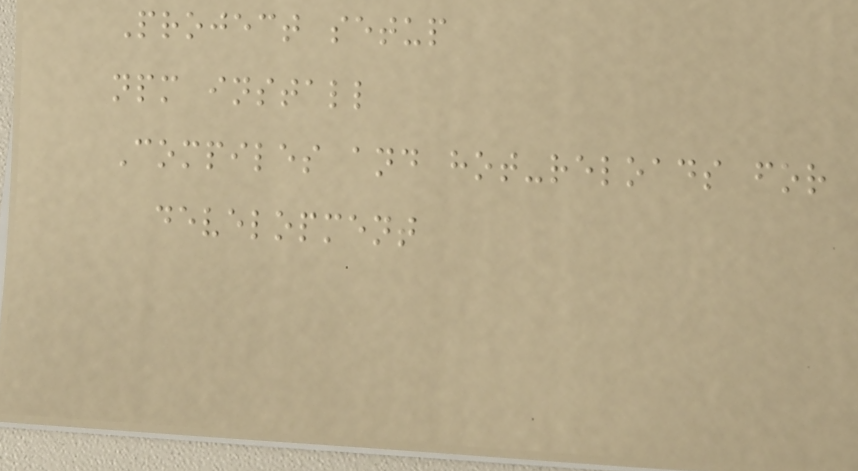Project setup
npm install
Compiles and hot-reloads for
development
